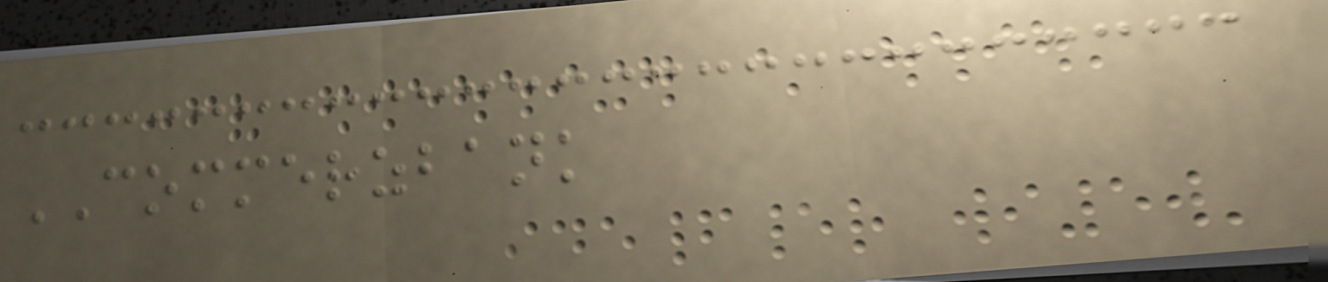COMMERZBANK
